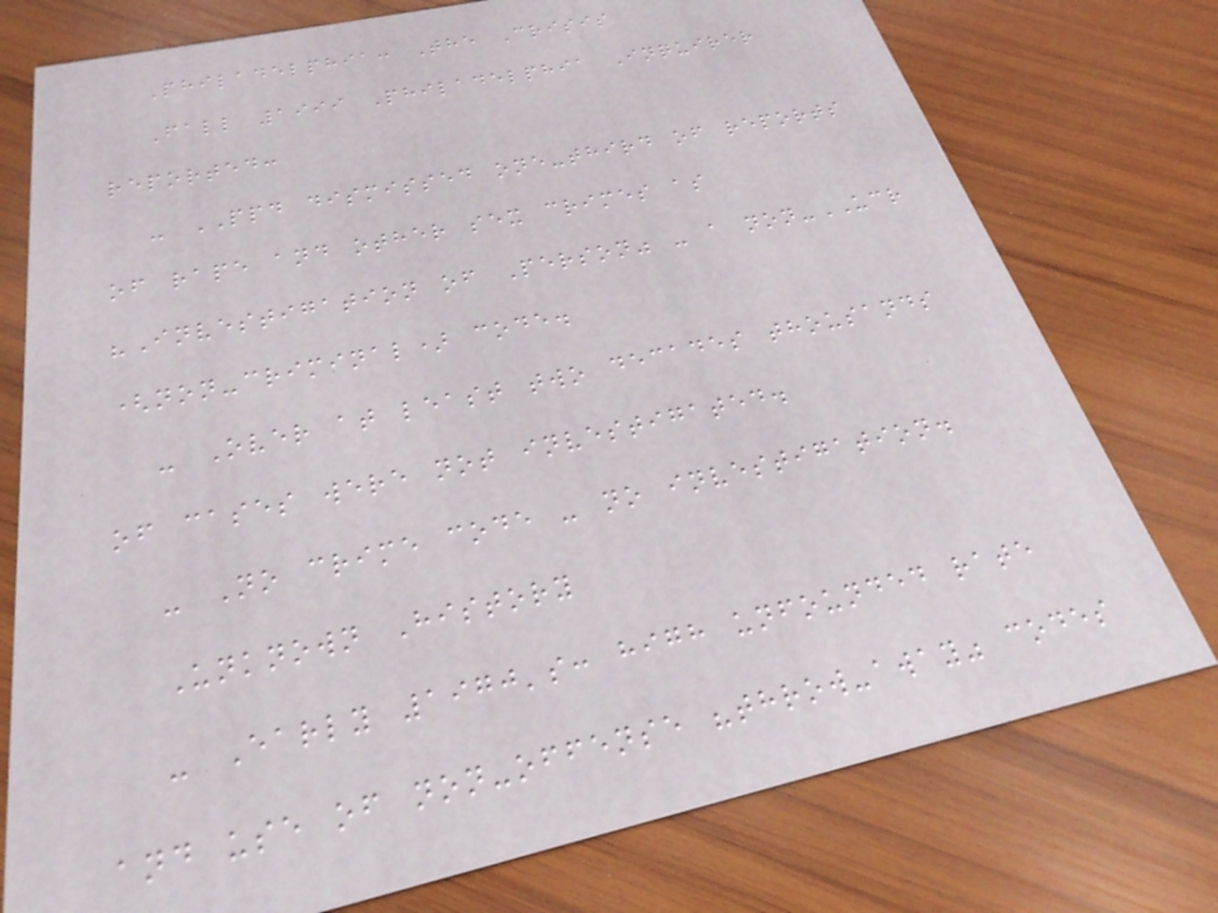Philadelphia: The Crisis
Fall 1999 Philadelphia Inquirer
reported:
- PPD dismissed one-third of reports
of rape and other sex crimes as
"Investigation of Person" - a non-UCR
(non-criminal) code.
- Over at least two decades thousands
of cases were not investigated.
- No crime code - no investigation.
Unknown History
- Early 1970's: high unfounded rate
and use of non-offense "throw-away" codes
